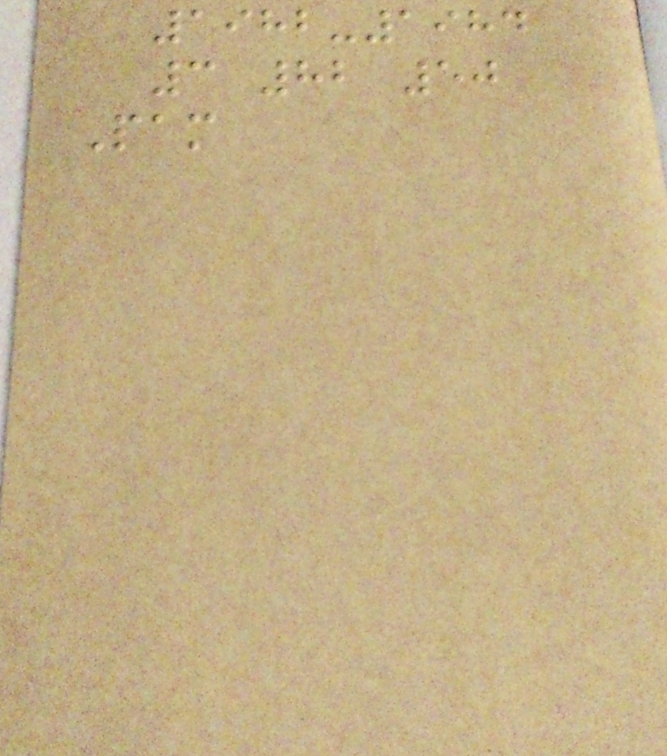1982-1984
3 82 50
Pam
